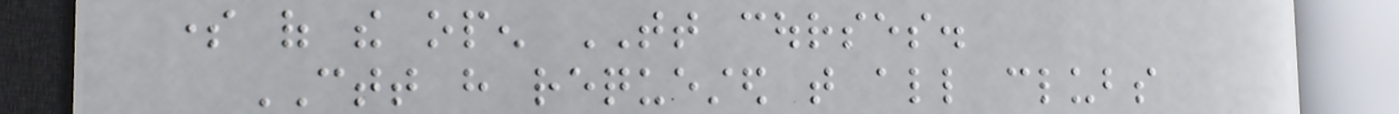some of the open TT courses.
CTT have requested that all clubs
